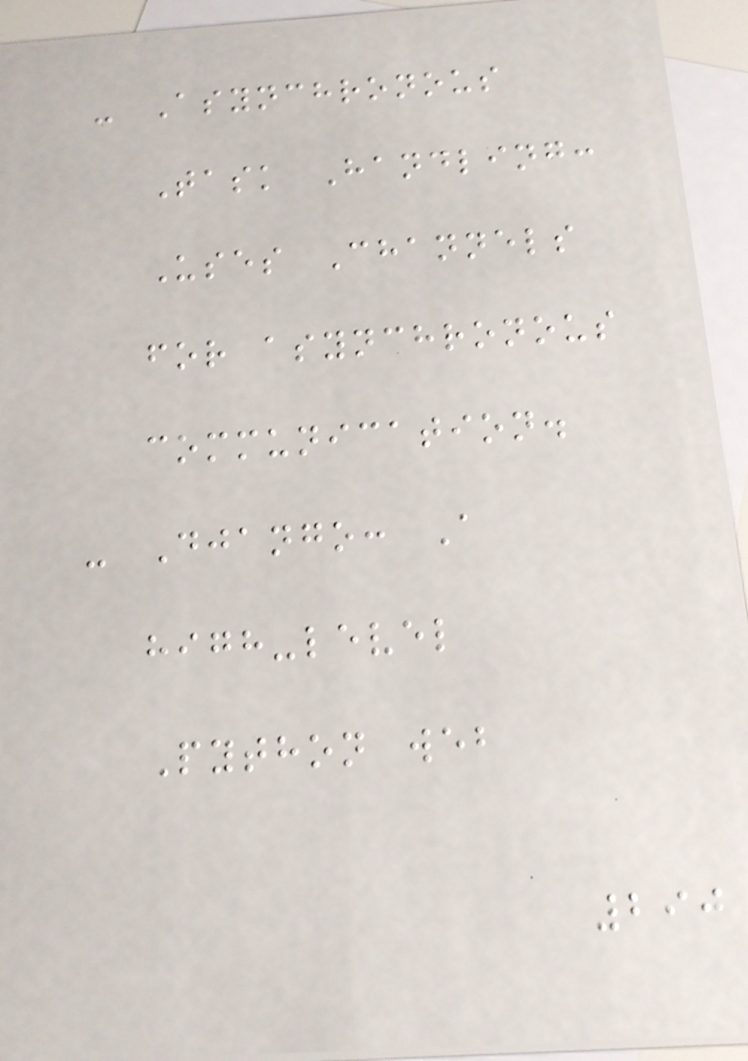- Asynchronous
Task Handling:
Uses Channels
for asynchronous
communication.
- Django: A
high-level
Python web
290
